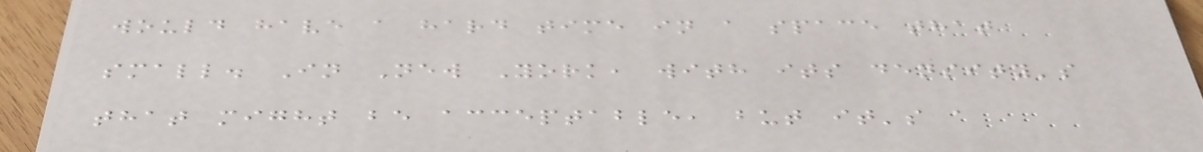would have a hard time in a space that
small. In New York, with its density's
that might be acceptable, but it's a
